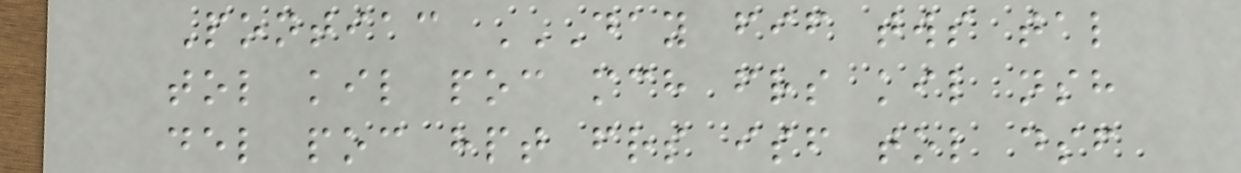Pontiac DAY FIF TWS TAL
TOL KIL POC MCH FRS KIL NSH
DEL POC HPT FRS ISF TOL DSF
